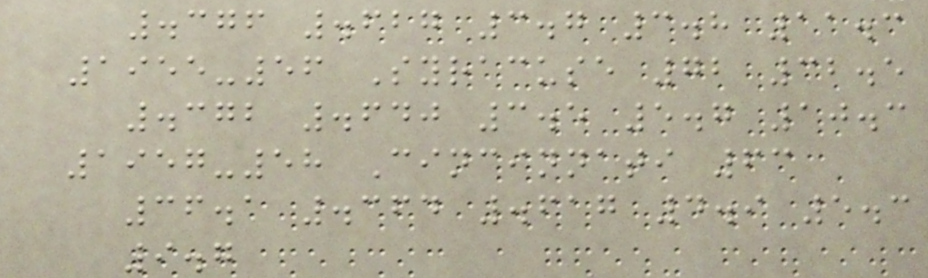.376 .627 3.7 3.8 11.3
1955-56 Syracuse 72 32.5
.372 .640 3.5 5.7 10.3
1957-58 Cincinnati 63
36.1 .364 .617 4.9 5.3
9.7
